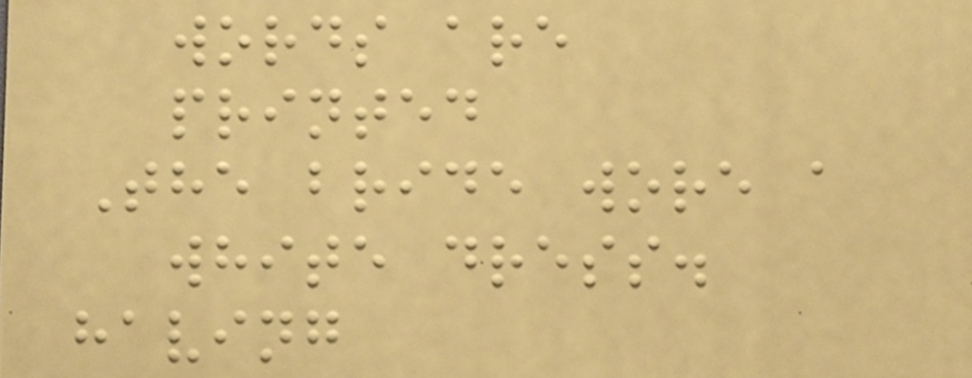words are
printed
The bride wore a
white dress.
having
